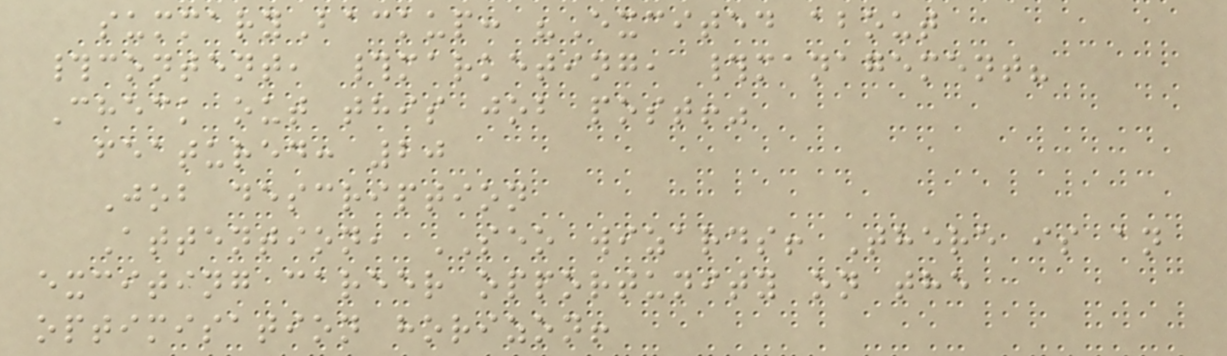summaryBackup: "Excited about
#content, #marketing, #management?
Check out this job post!"
featured: 20
Job description
Attention, SEO wizards! There is an
exciting career opportunity on the
optimisation horizon!
